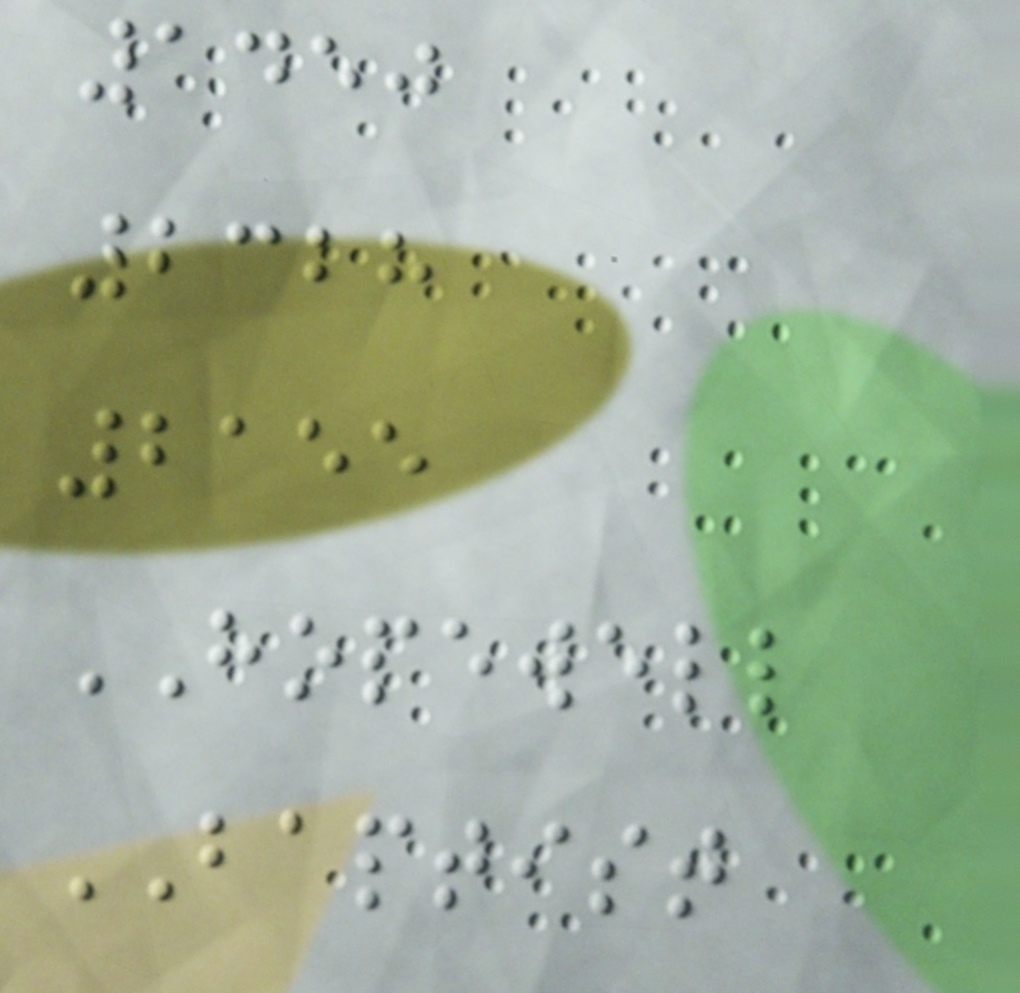1450
2328
2155
HOPEWELL
BAPTIST
